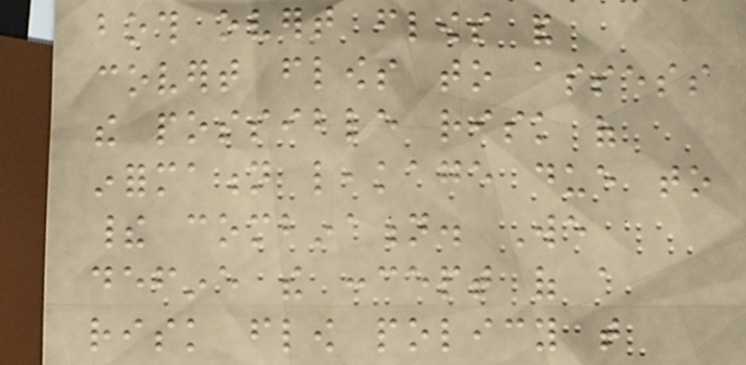both overt flows and
covert flows to assess
the possible risk of
information leakage due to
their combination. We
define the concept of a
risk flow policy that
